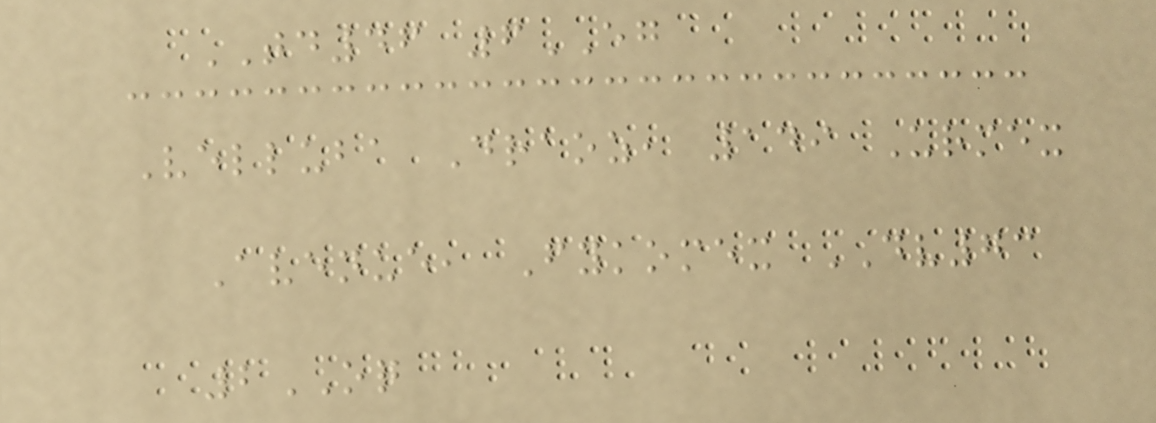TD46 6EG
Velluba Draoz, 149 Urmex
Avenue, Fykomex DV73
2OQ
